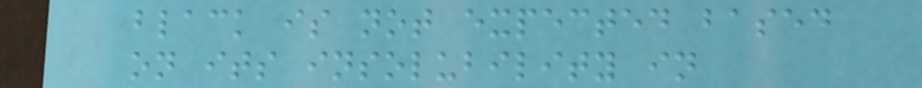black is not expected based
on its insolubility in
